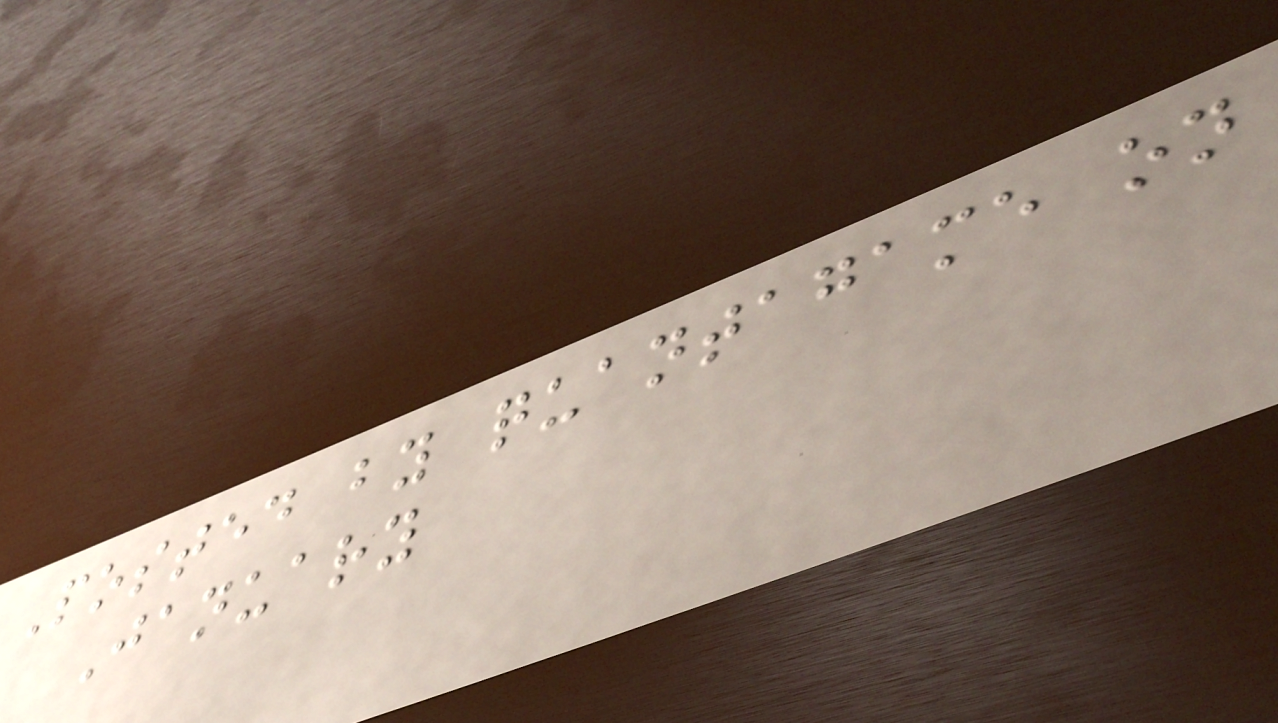Posted by quantagame on
January
